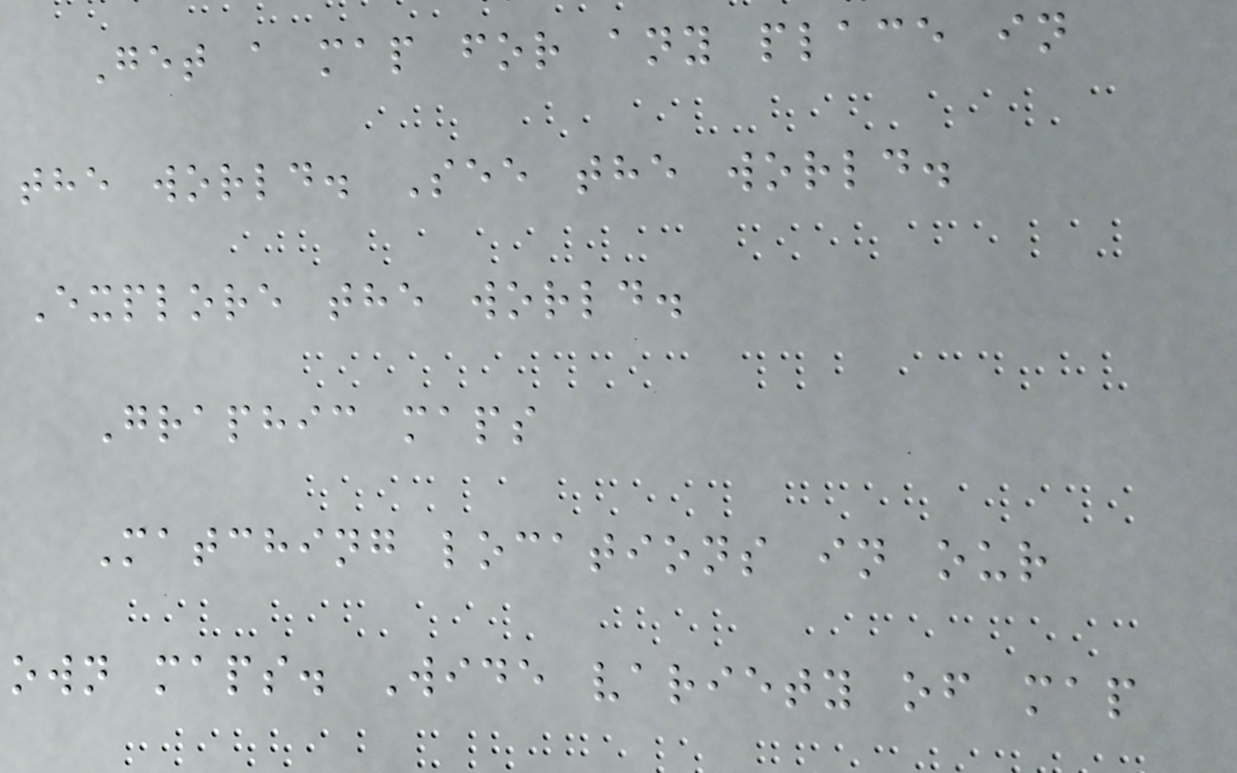Get a map for any place in
the world. See the world.
Explore the world.
Graphic maps
Matching locations in our
own maps. Wide variety of map
